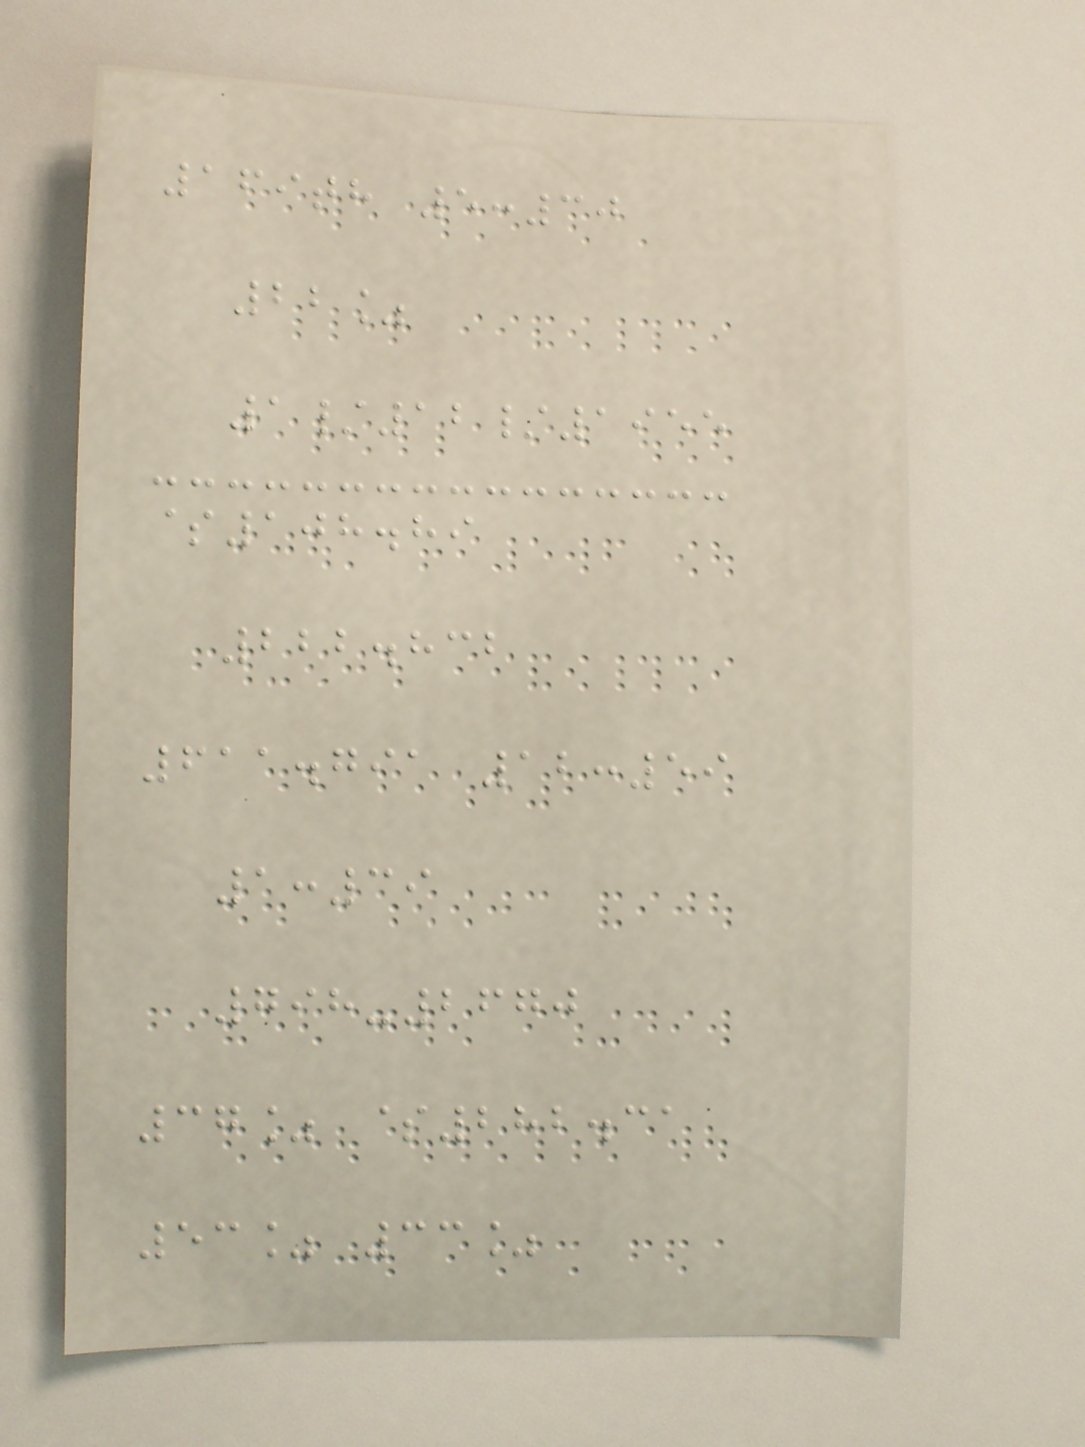169th 5:30
22%
1/12/1955
$108.89
222.832
611.791 12:59
1:39
798-2670
37% $282.31
53% 33%
